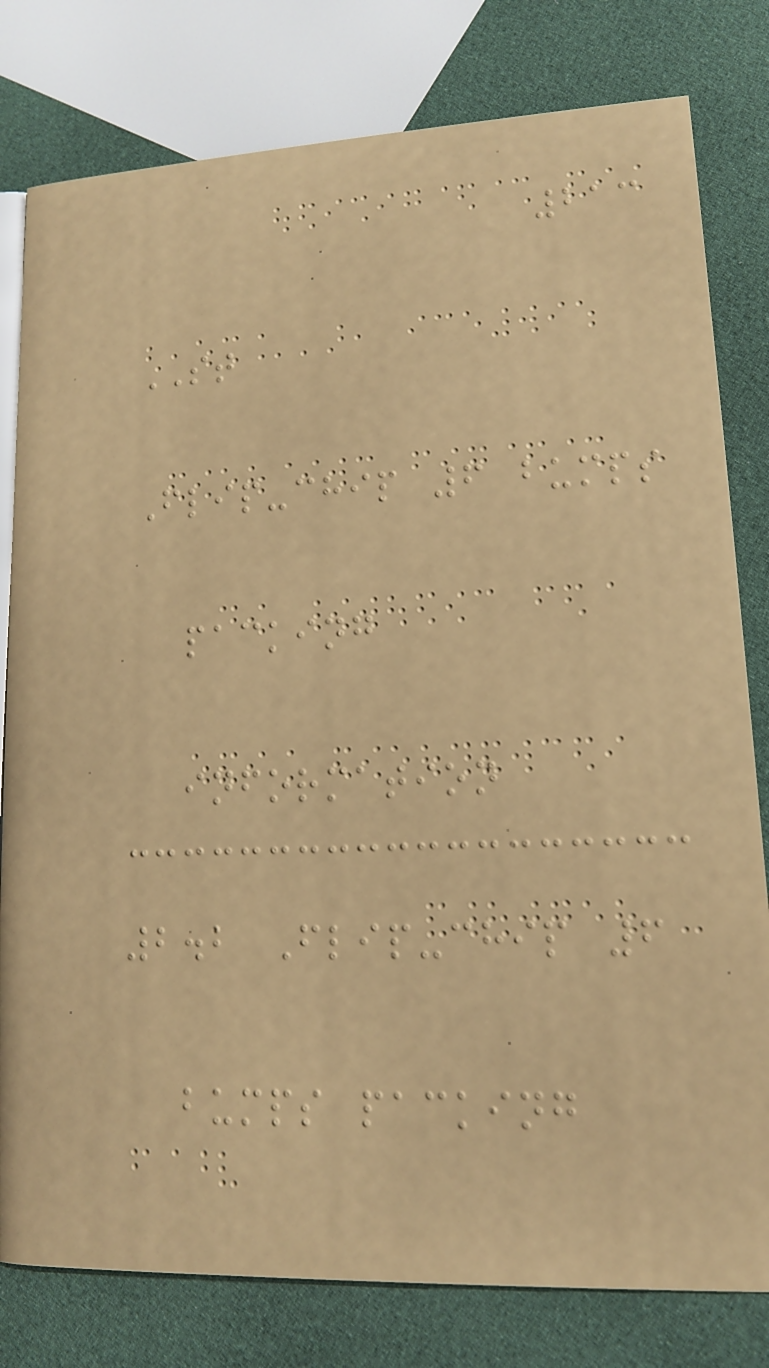213
ST
Flip-chip 6 bumps
packing
information
2.2 Flip-chip 6
bumps packing
